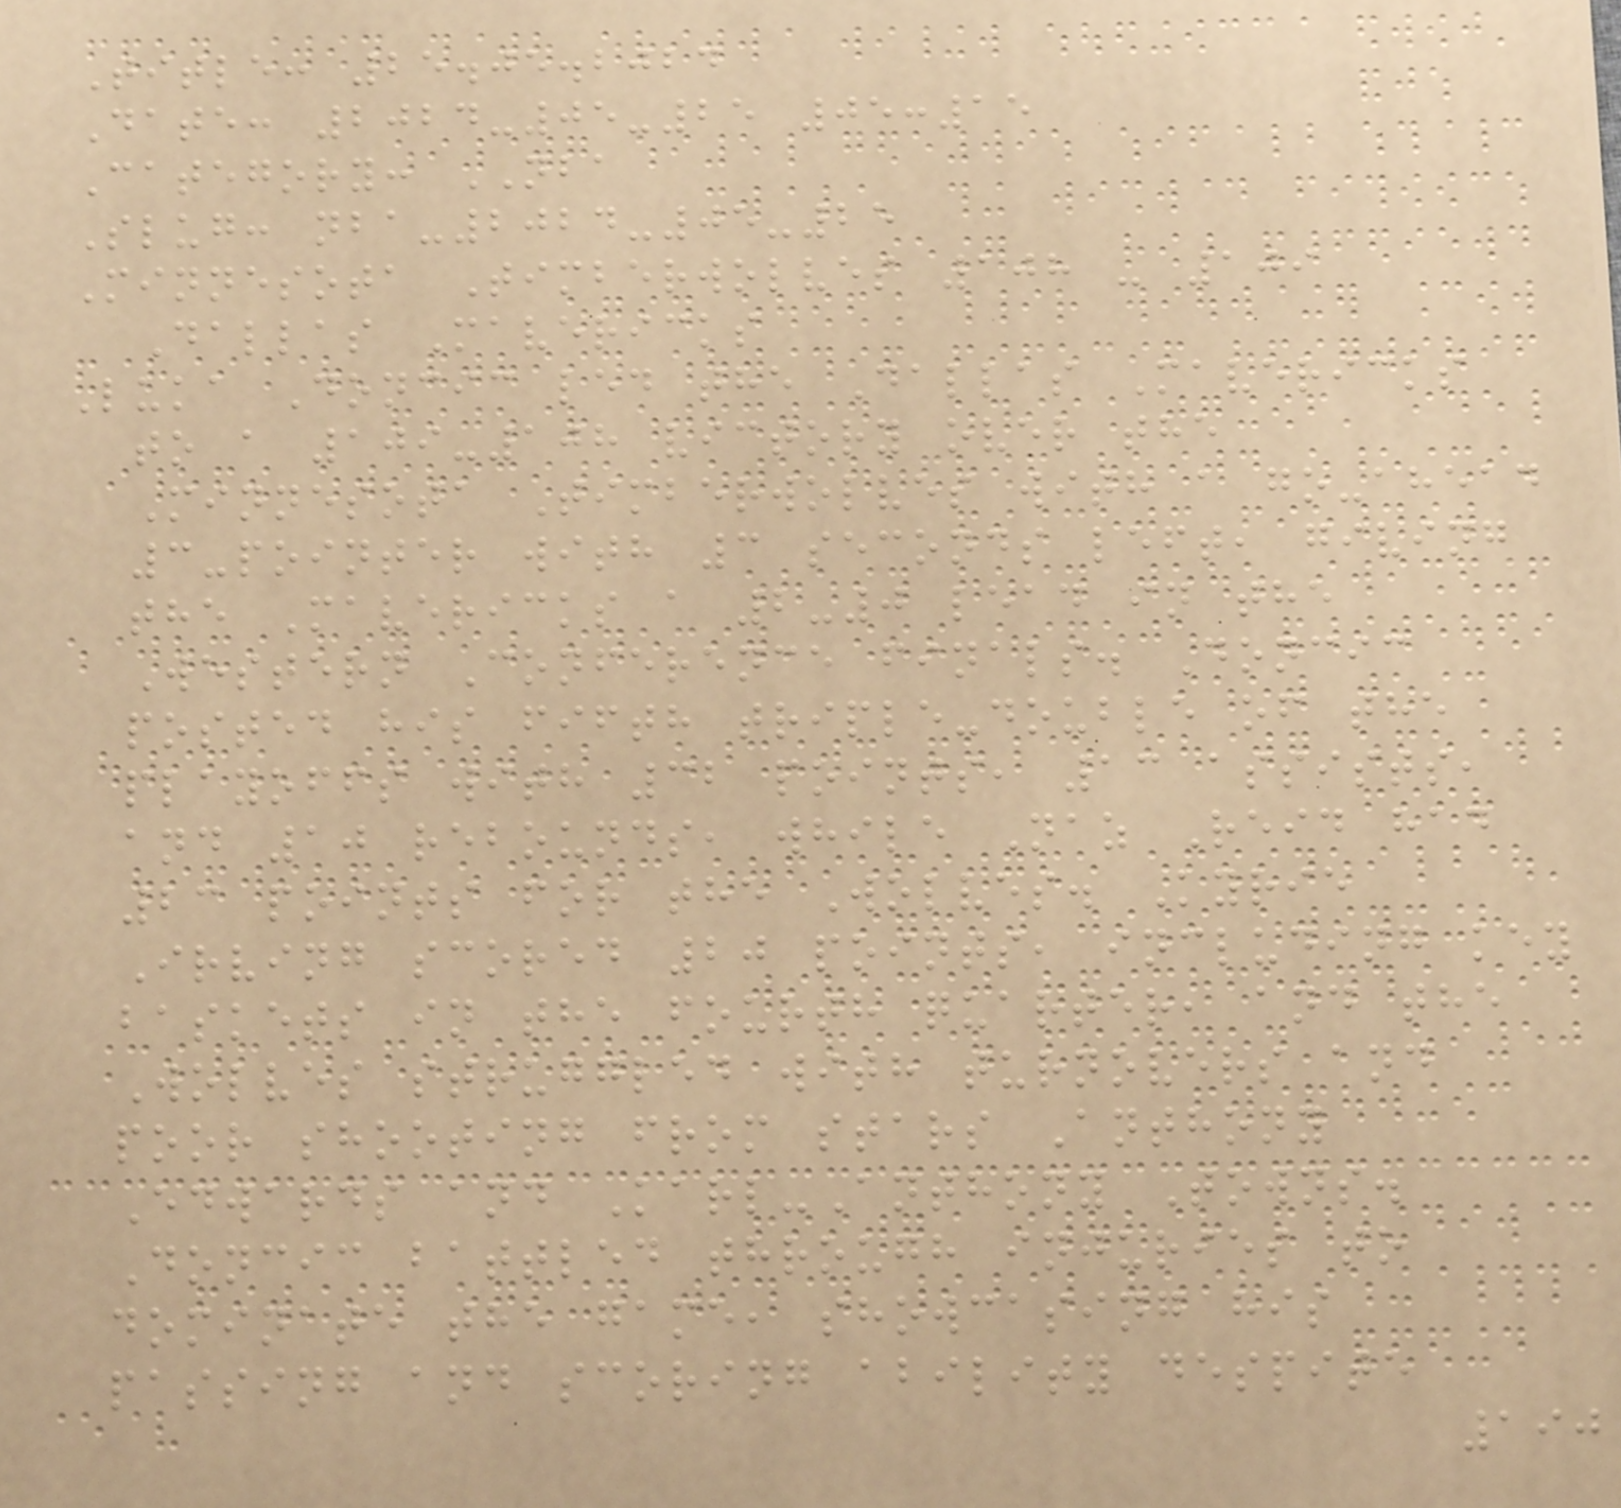Title: 25.05.2024
Date: 2024-05-25 05:15
Category: NBA
Slug: nba-2024-05-25
Minnesota Timberwolves 108 - 109
Dallas Mavericks
Luka Doncic led the Dallas Mavericks
to a 109-108 victory over the
Minnesota Timberwolves with a go-ahead
3-pointer with 3 seconds left, giving
the Mavericks a 2-0 lead in the
Western Conference finals. Doncic
posted his fifth triple-double of the
playoffs with 32 points, 13 assists,
and 10 rebounds, while Naz Reid had
23 points for the Wolves. Kyrie
Irving scored 20 points, including key
baskets in the fourth quarter, and the
Wolves struggled with turnovers and
poor shooting from stars Anthony
Edwards and Karl-Anthony Towns.
Doncic battled through injuries to
dominate the game, showcasing his
passing and scoring ability despite
190
